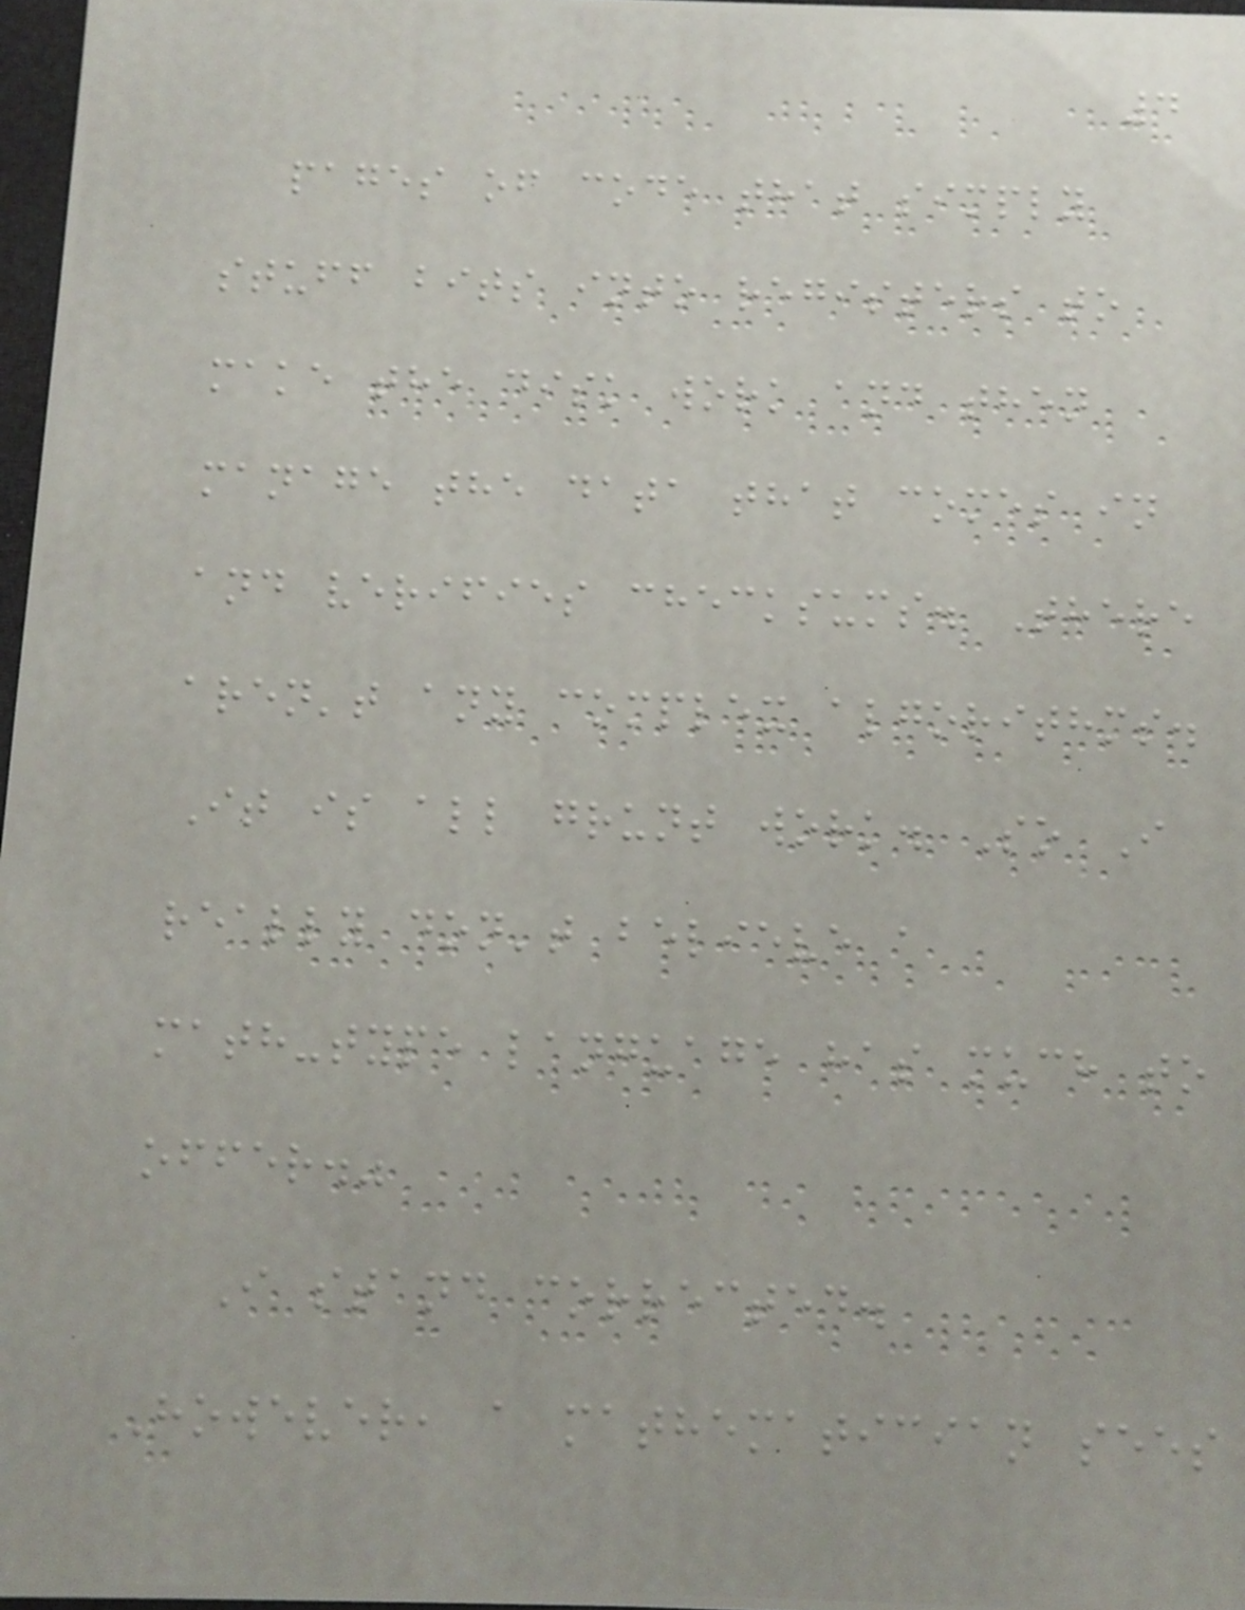4
pages of code that simply
stuff bits into registers to
make the disk work and then
manage the data that comes in
and verifies checksums. There
aren't any complex algorithms.
It is all grunt work. So I
really don't believe a
math-type language has much to
offer."
I stand corrected.
However, a mathematician sees
